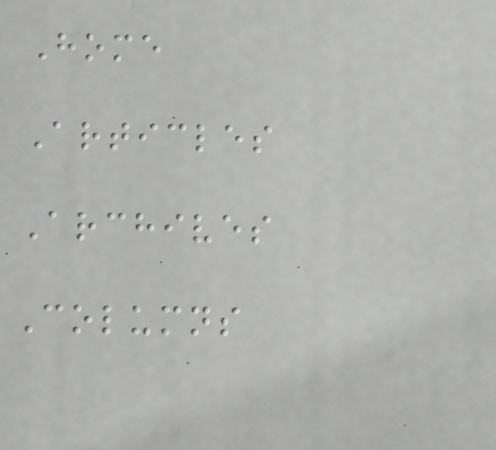Home
Articles
Archives
Columns
